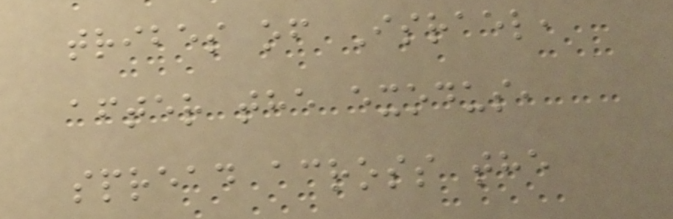tribes of Israel,
after the exodus,
spread across the
